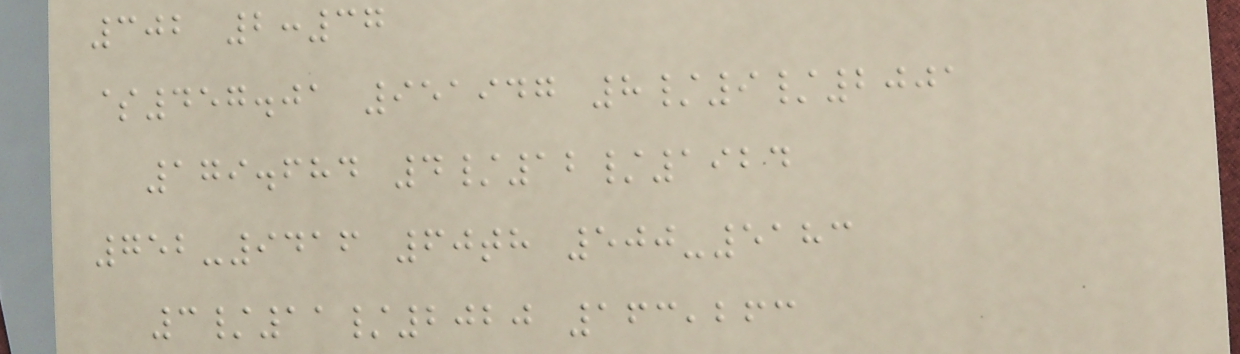302 2:37
$457.01 951947 8/9/2001
179.684 4/12/1924
752-9416 60th 500-5183
3/11/2020 163,263
